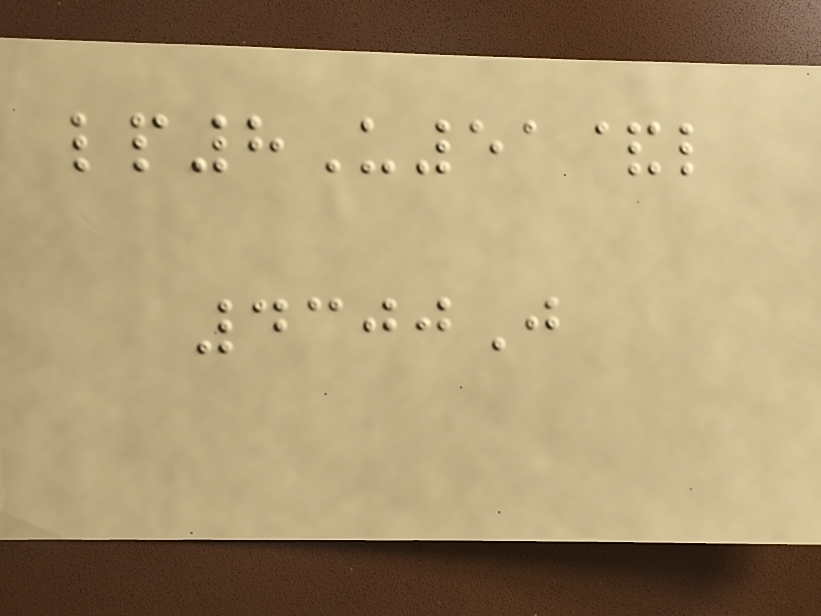lp8U51&l
4300J
